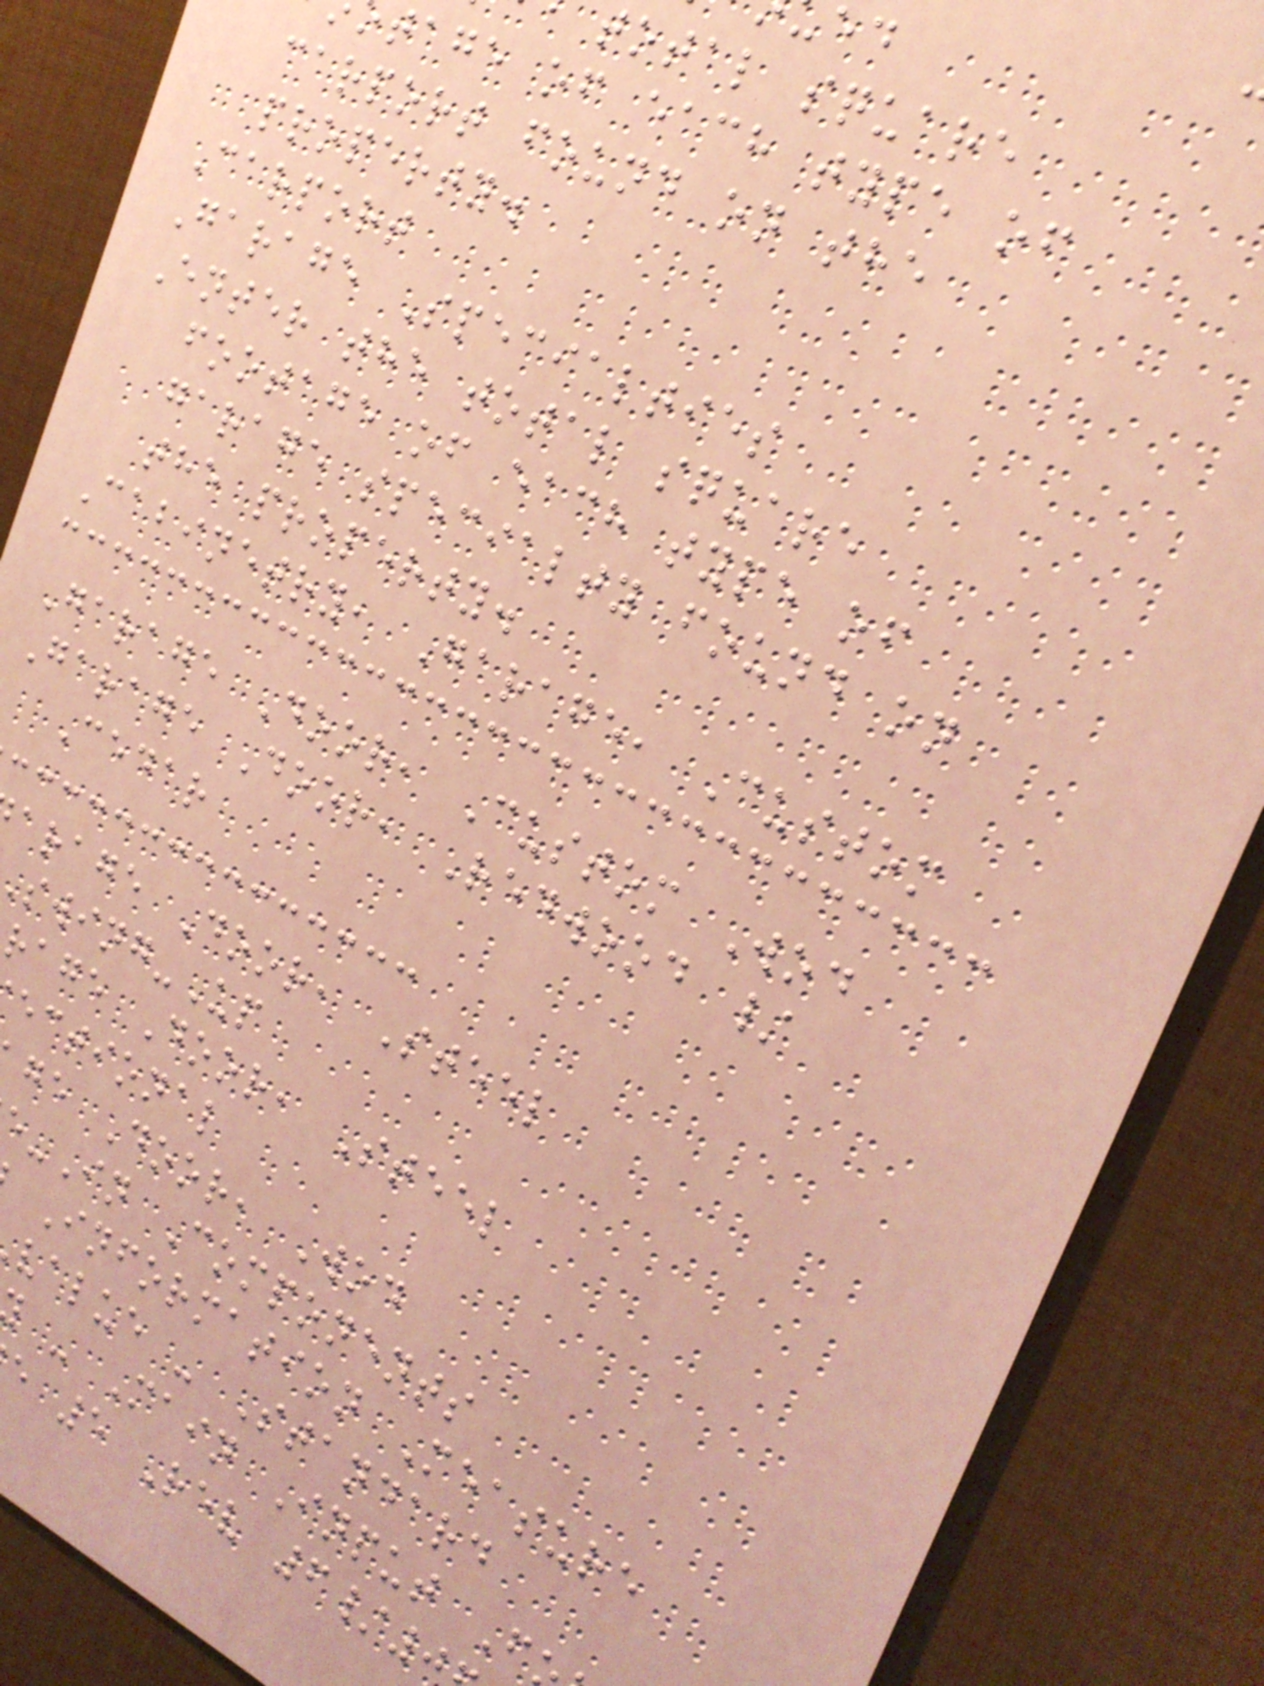total square
tage of each type of
carport found on the
property.
Carport
Garage Specialties
Enter the total square
footage of each type of
garage specialty found on
the property.
Cabinetry, Garage, Custom
Garage Door, Custom Wod
Garage Door, Redwood /
Cedar
arage Door, Steel
wing-Up
rage Door, Steel
ectional
ge Door, Wod
e-In Components
Information Measure
value - Standard
- Main Input F
e 5 Rev 6/0
